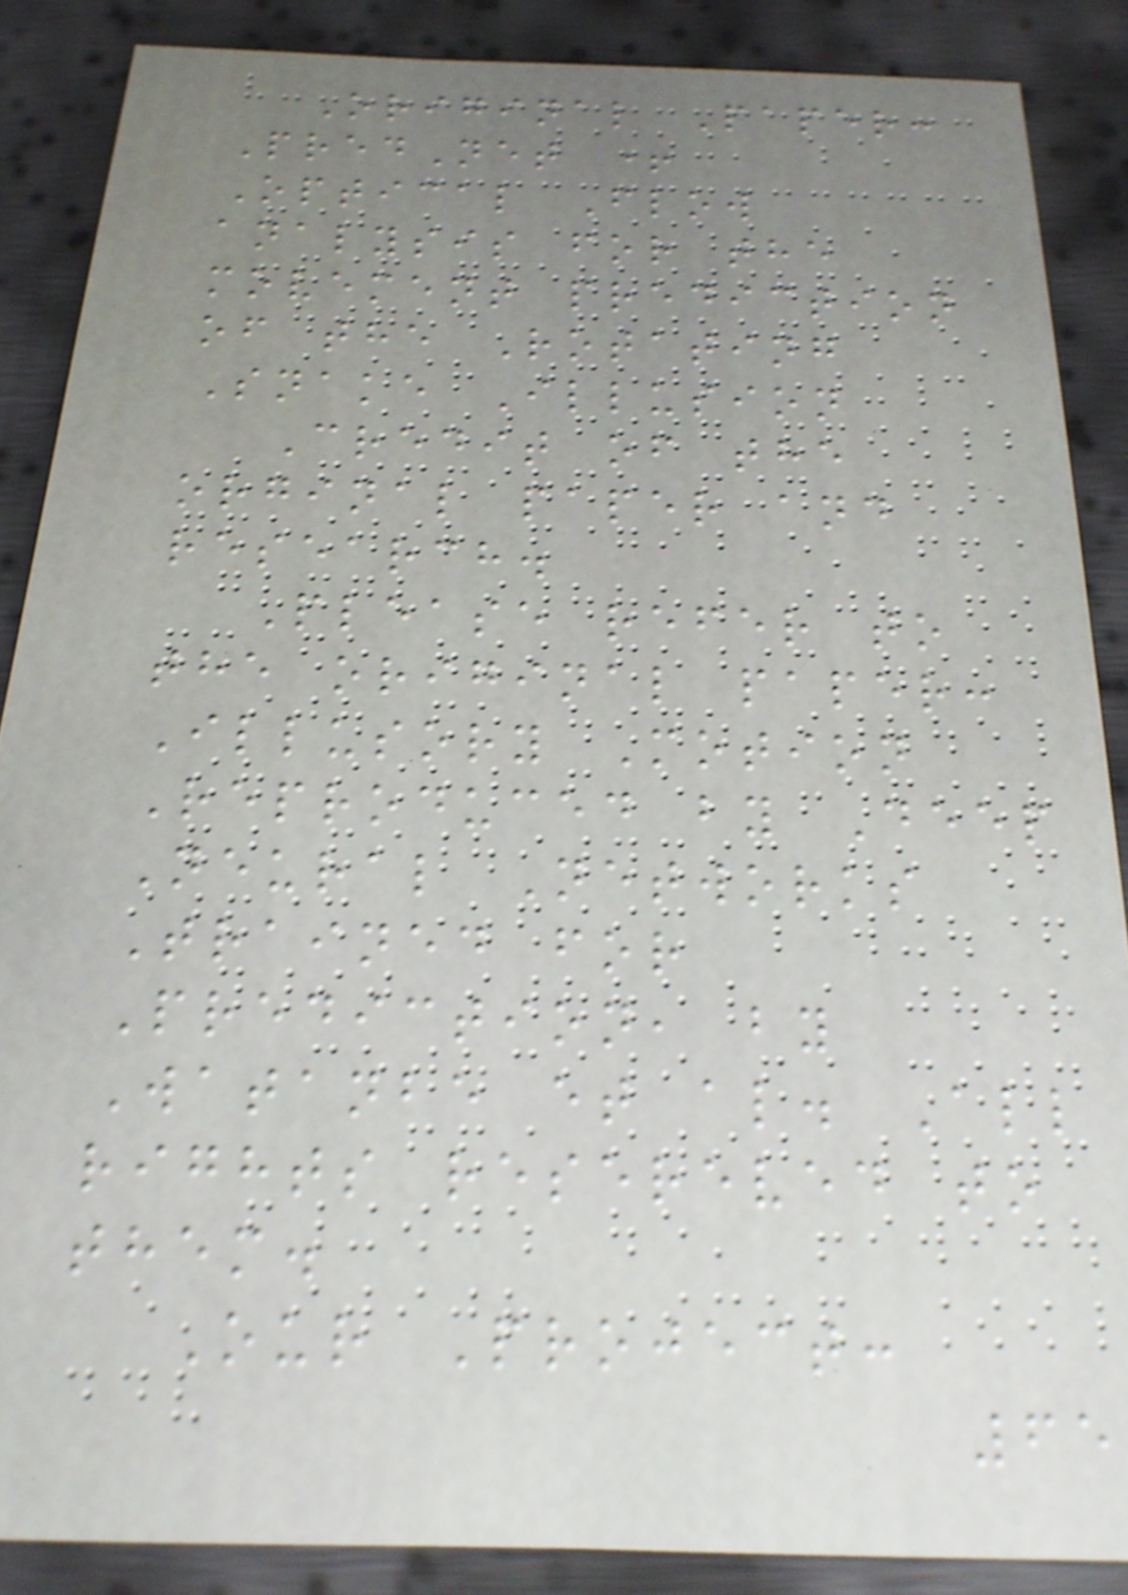Original Paper:
PredNet +
Optical Flow
analysis for the
movement prediction
of the Rotating
Snake Illusion
Credit of the
orginal paper and
research.
Please refer to
the original paper:
Illusory Motion
Reproduced by Deep
Neural Networks
Trained for
Prediction, by
Watanbe et al. All
rights resereved to
them.
Our Project:
65
